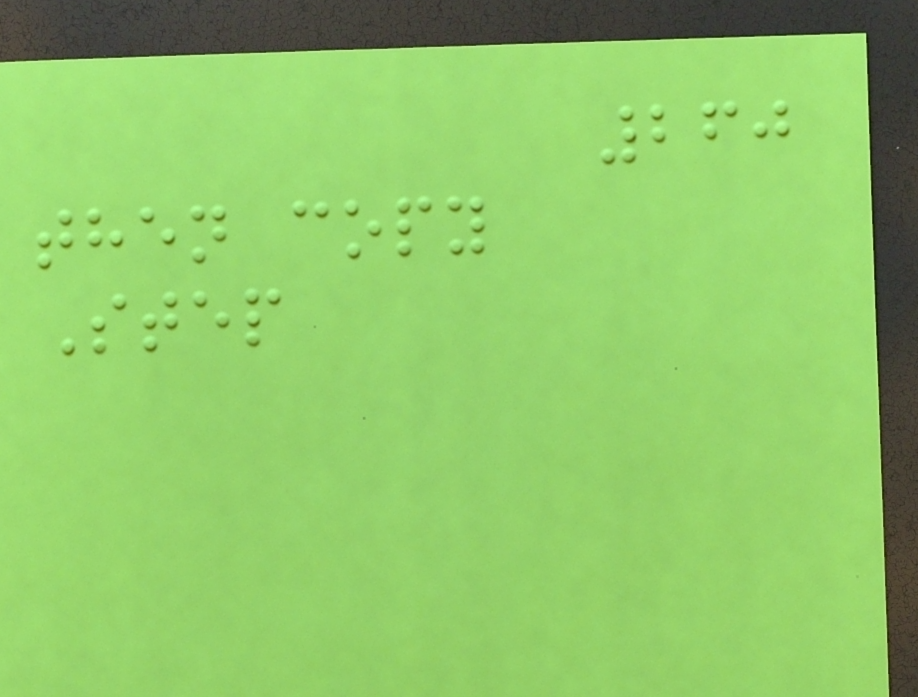260
then copy
Step
